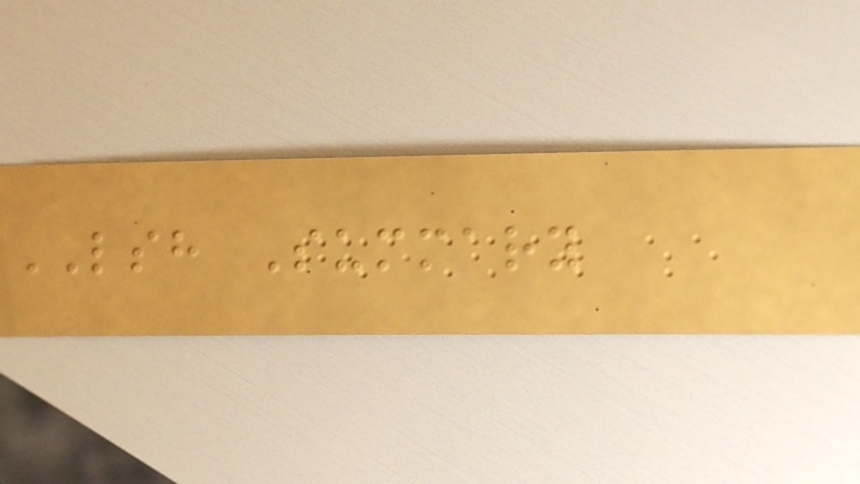LSH Summary
